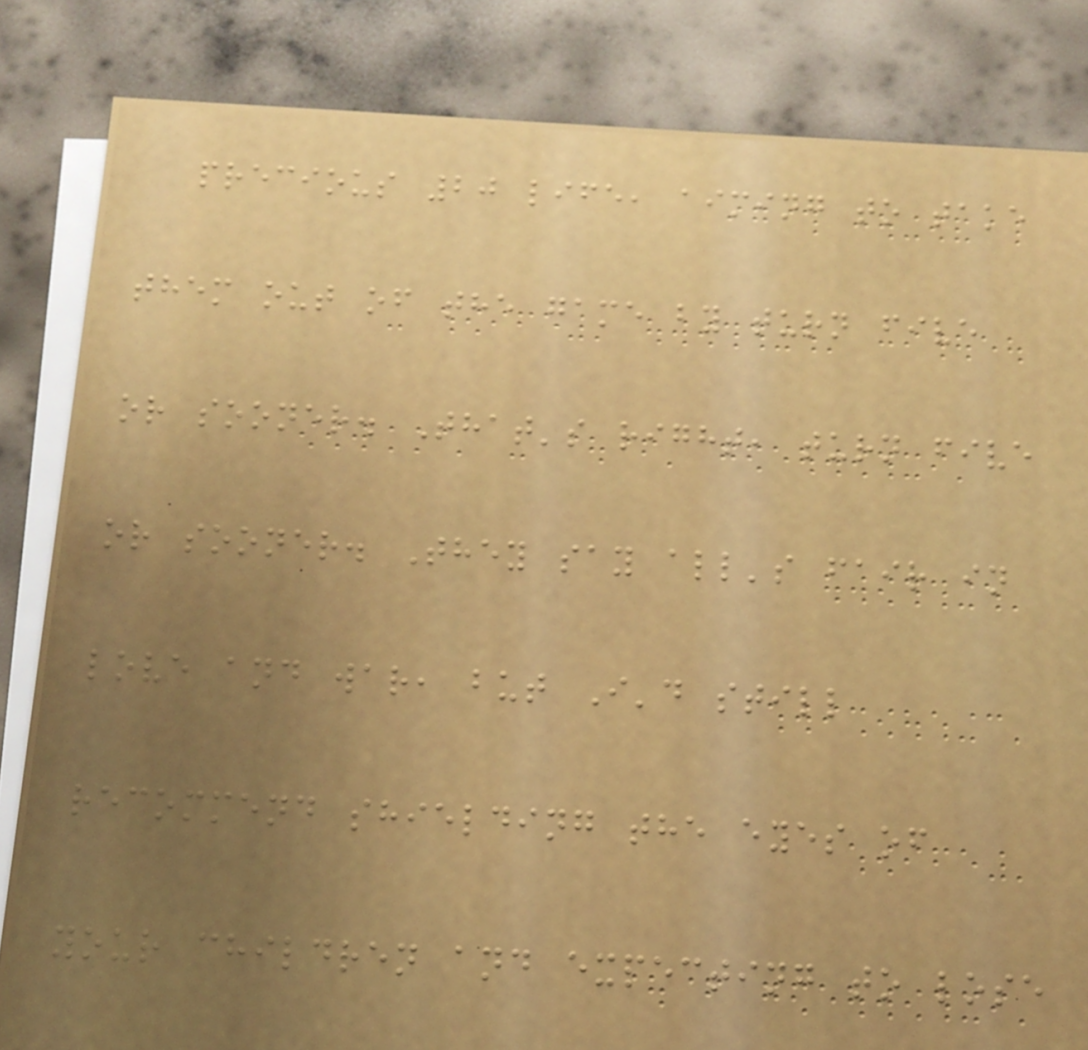precious 20 life, aiming to take
them out of the game by turn five
or sooner. That's right, turn five
or sooner. They say all's fair in
love and war, but I'd still
recommend shielding the eyes of
your children and expecting to lose
